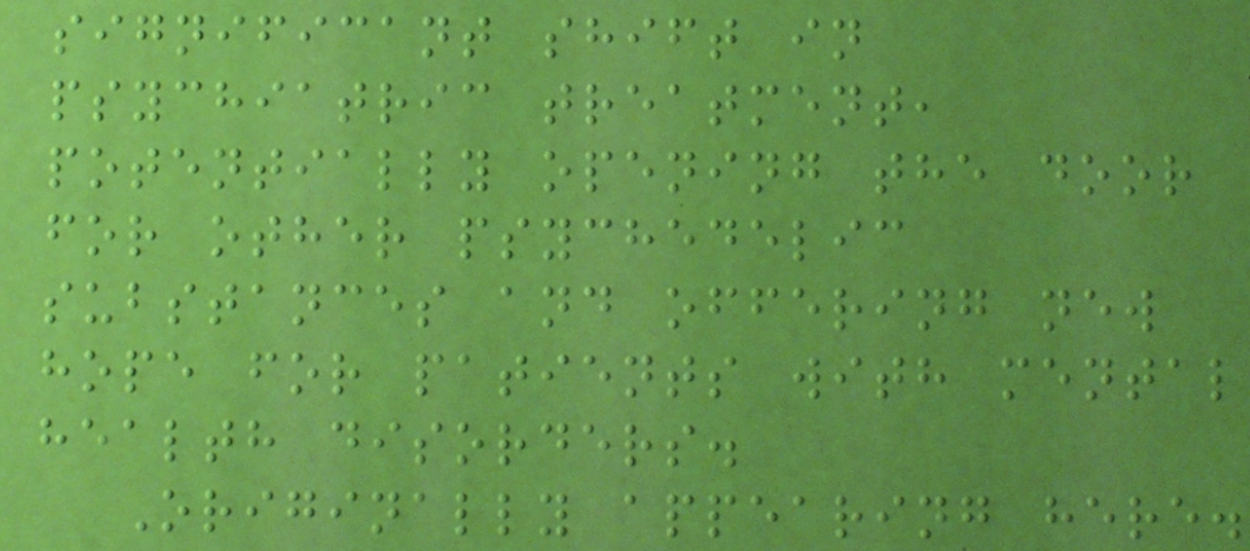significant shift in
psychiatric treatment,
potentially opening the door
for other psychedelic
substances and offering new
hope for patients with mental
health disorders.
Originally appearing here.
